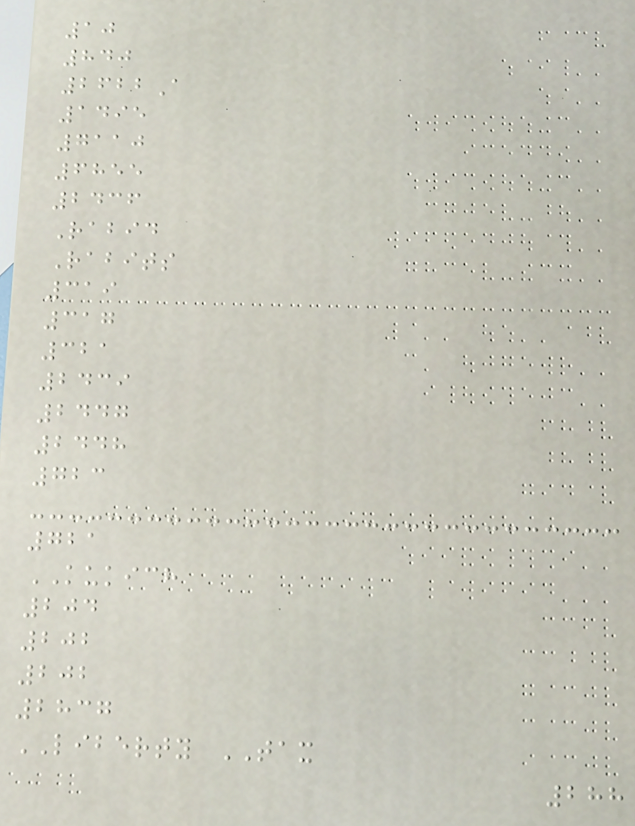10
840
2622A
1495
7110
6855
2436
Rabid
Rabits
319
317
321
2439
2447
2448
723
721
KUKICH
204
202
202
2837
LIBERTY TAX
288
